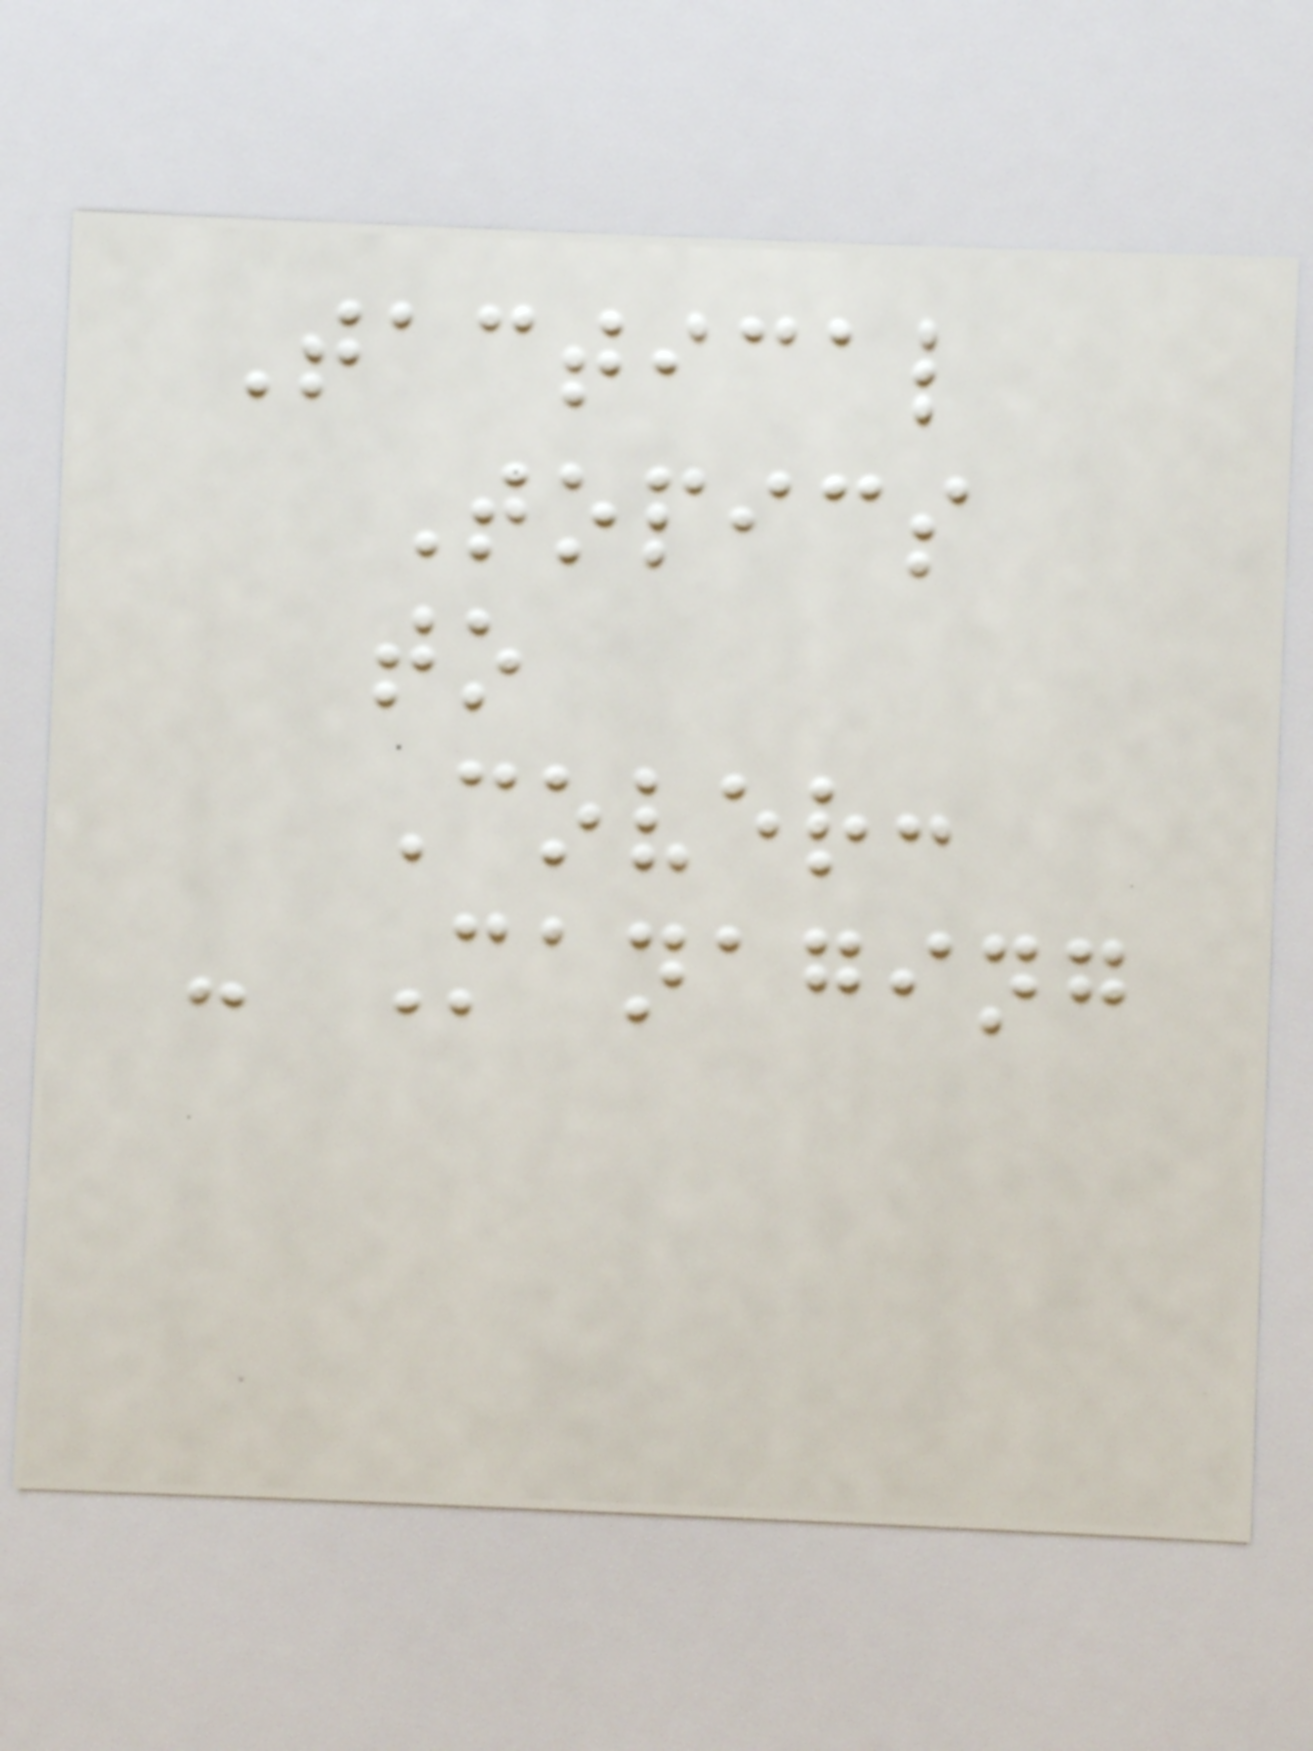Tactical
Topics
to
Cover:
- Managing
